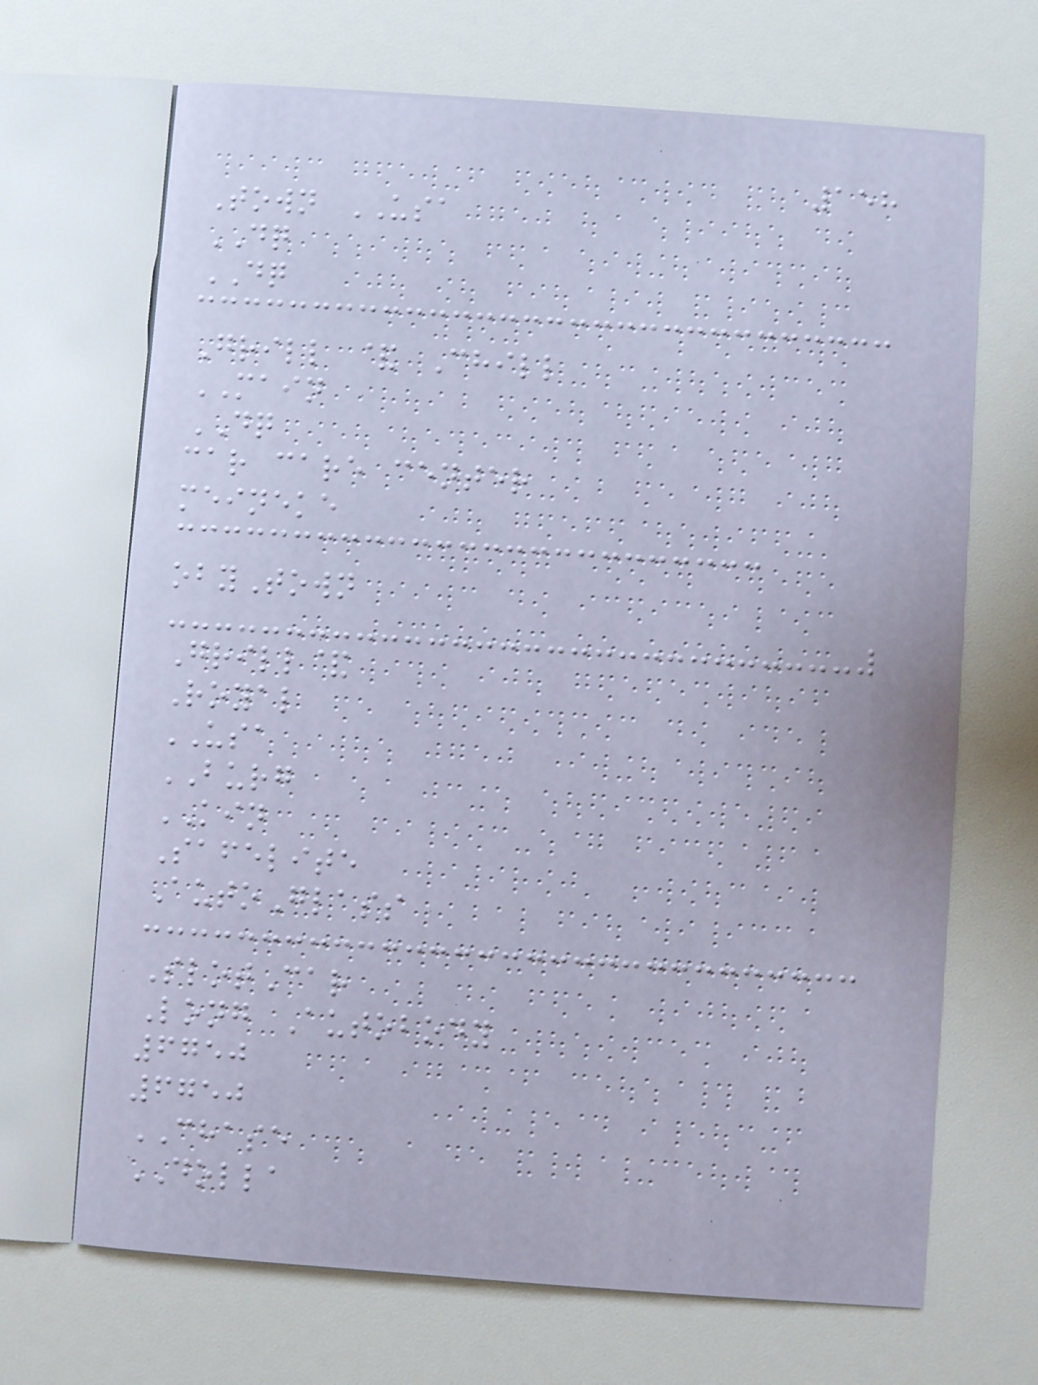158
Town USA
DQ
DQ
Grill & Chill
MAIN
DQ
car care center
meineke
obyTown
Grill&
Royal
USA
BURG
KIN
Safelite
AutoGlass
SlotCar
Long Autobody
6750
6750
CHASE
DOLLA
